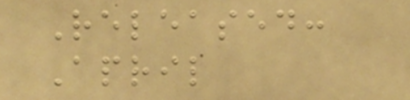Released:
April
